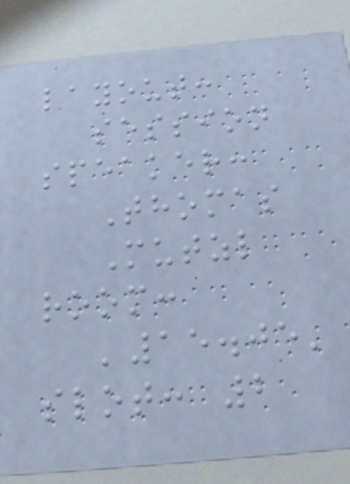layout:
session
speaker:
Thomas
Mutzl
room:
'15.05'
slot: 2
